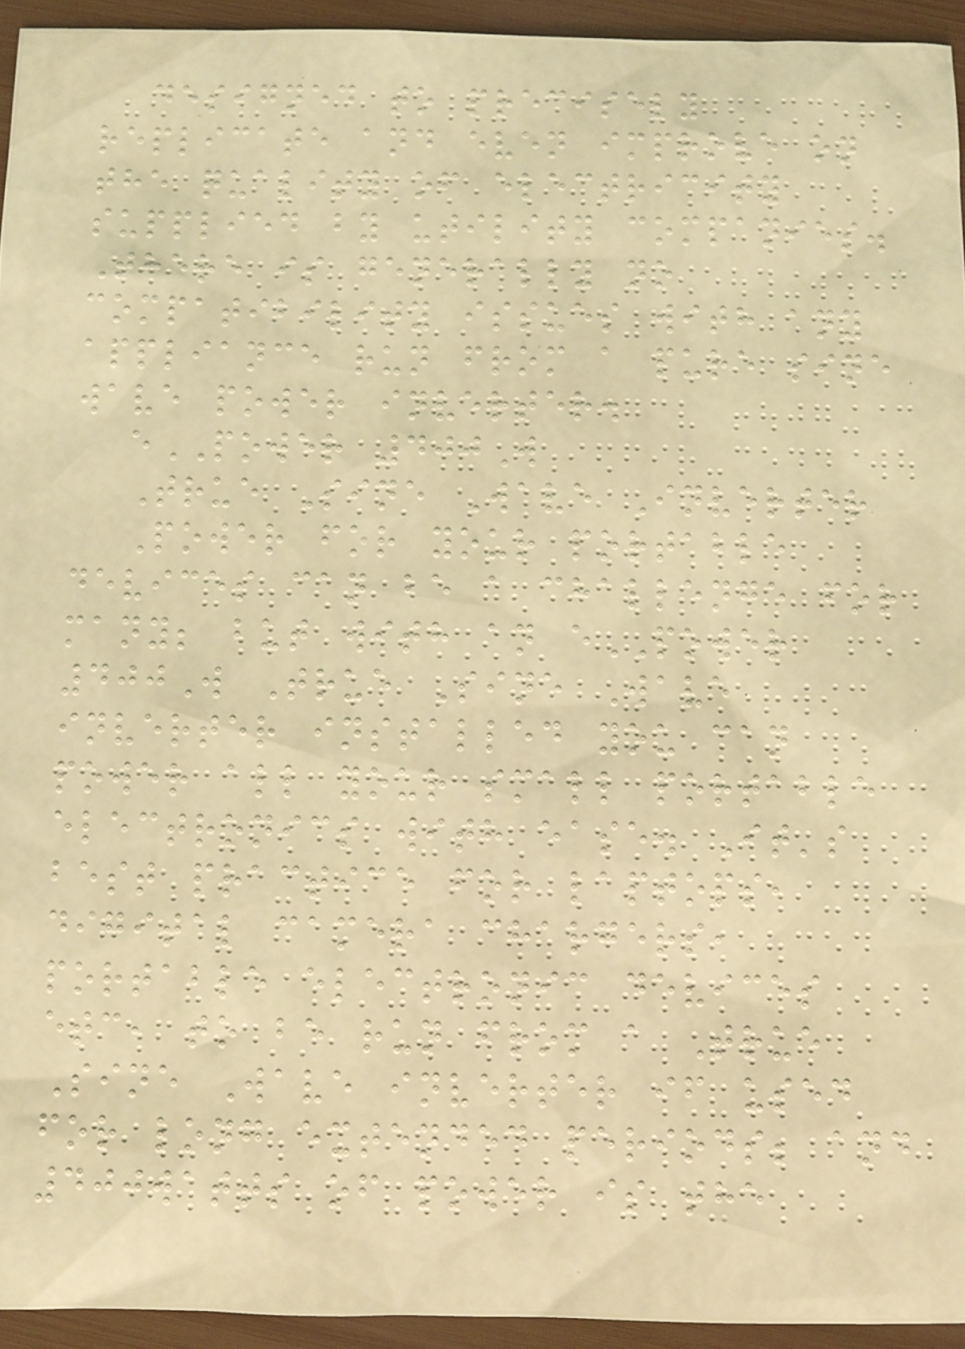designed to precisely
replicate and even improve on
the quality of electricity
supplied by utility companies.
There is generally no
compatibility issues with any
appliance run from a pure sine
wave power inverter.
ePOWER 400W
True Sine Wave Inverter
Power for your portable
devices can be a challenge for
many; but with an ePOWER
400W True Sine Wave
inverter installed you can
power all your small portable
electronics with ease. It's
best practice for laptops,
digital camera chargers,
portable electronic devices
etc, to be run from a True
Sine Wave inverter if used
for long extended periods; and
400watts of power is the
